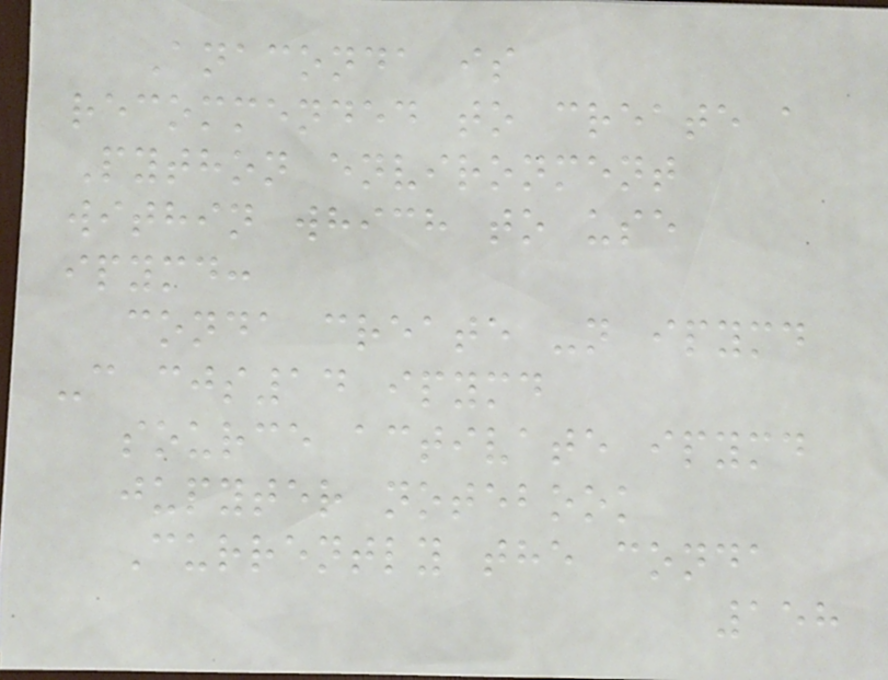Anaconda is
recommended to create a
Python environment
within which to use
ipymd:
conda create -n ipymd
-c cjs14 ipymd
source activate ipymd
jupyter notebook
Currently the conda
158
